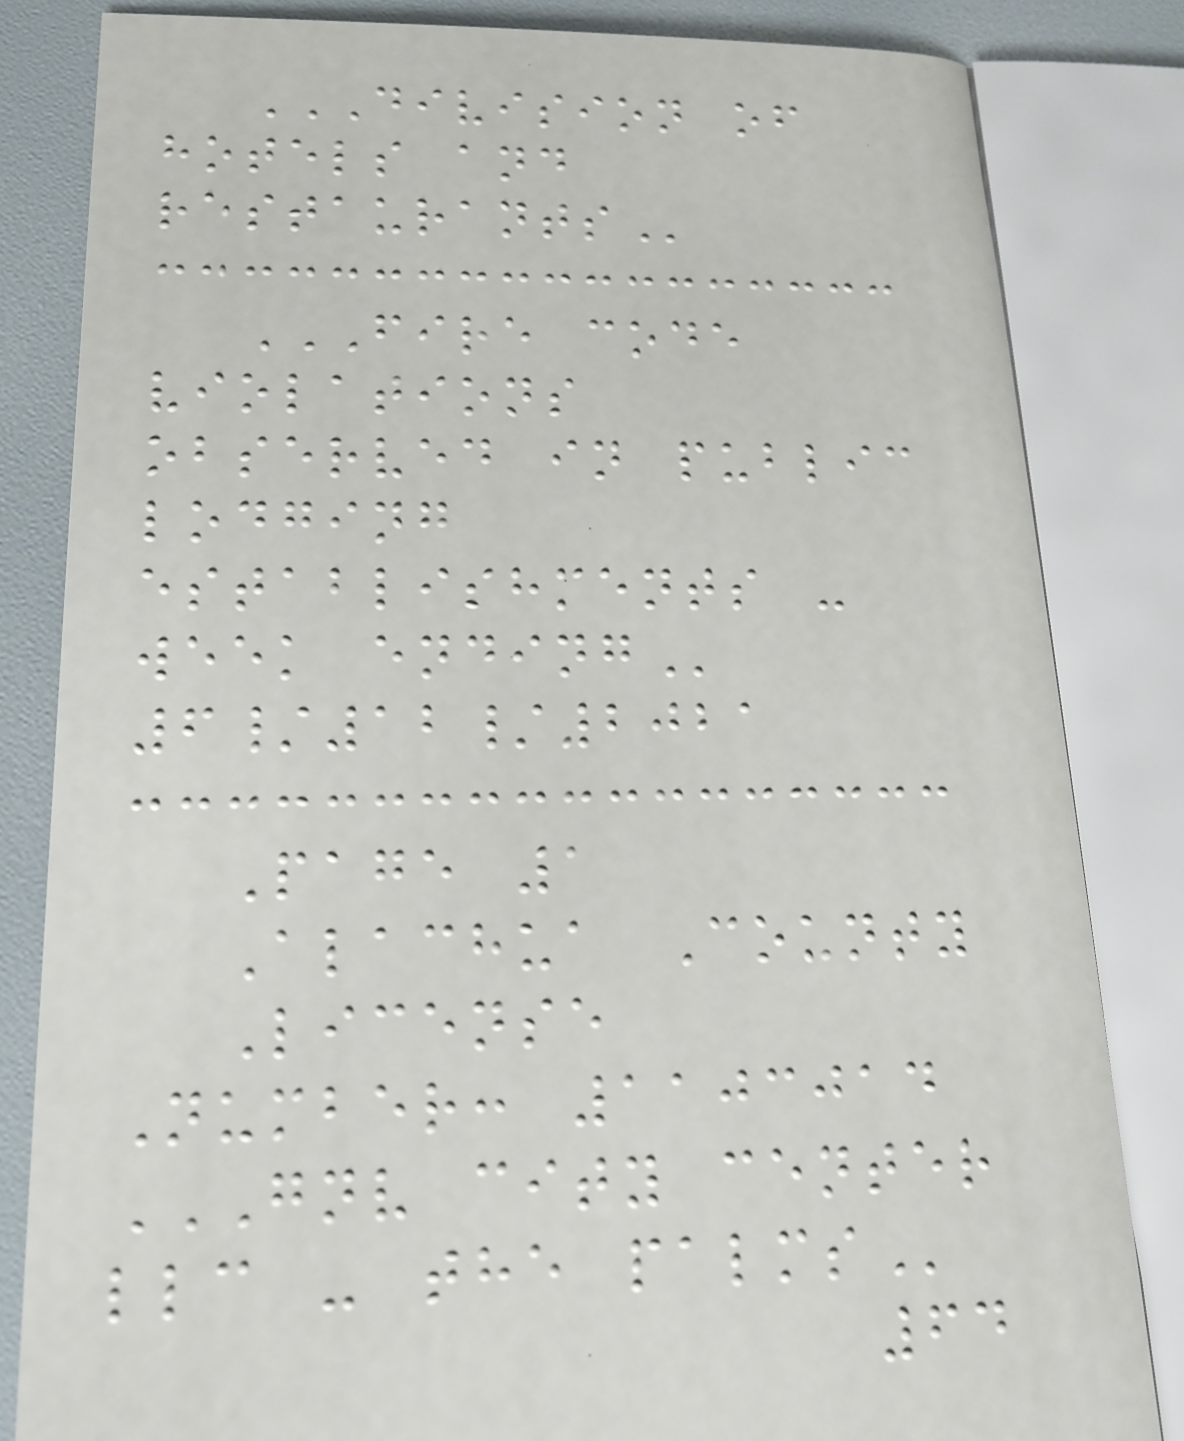DIVISION OF
HOTELS AND
RESTAURANTS
FIRE CODE
VIOLATIONS
OBSERVED IN PUBLIC
LODGING
ESTABLISHMENTS -
WEEK ENDING
6/12/2021
Page 1
Alachua County
License
Number: 1103014
GNV CITY CENTER
LLC - THE PALMS
64
